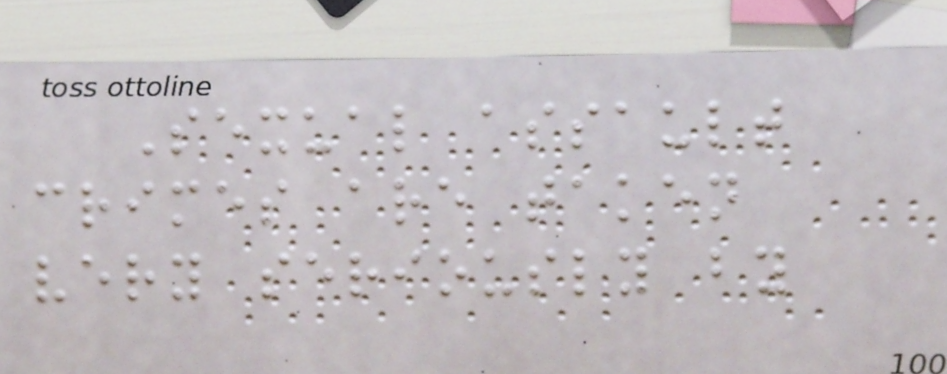Sexual assault
crimes are taken
very seriously by
